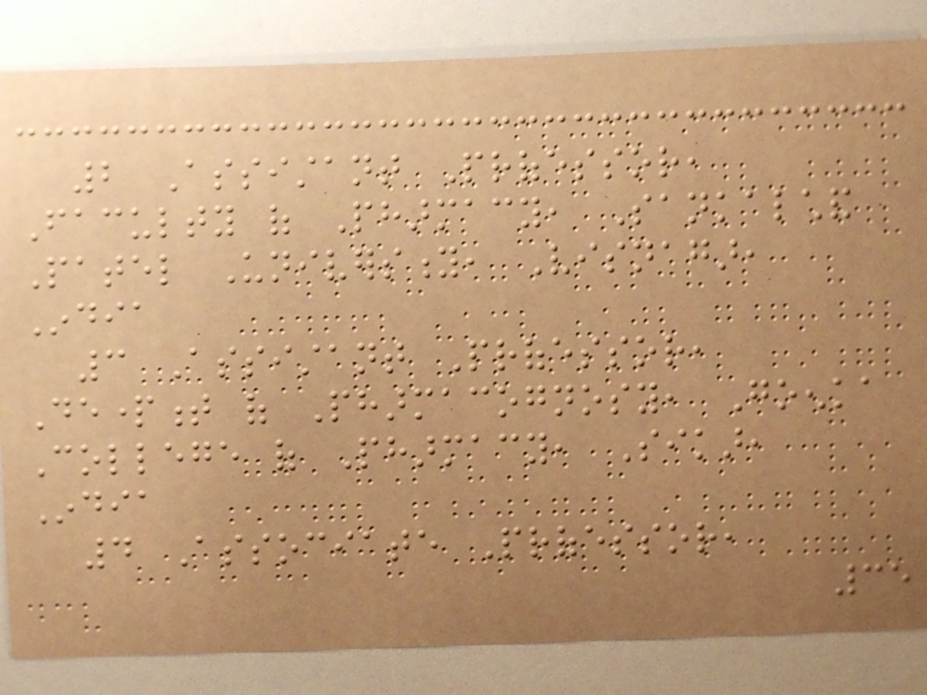2 Assistant Professor,
Faculty of Pharmacy, Sankalchand
Patel University, Visnagar,
India
3 Assistant Professor,
Department of Pharmacognosy, Goenka
College of Pharmacy, Sikar,
India
4 Associate Professor,
35
